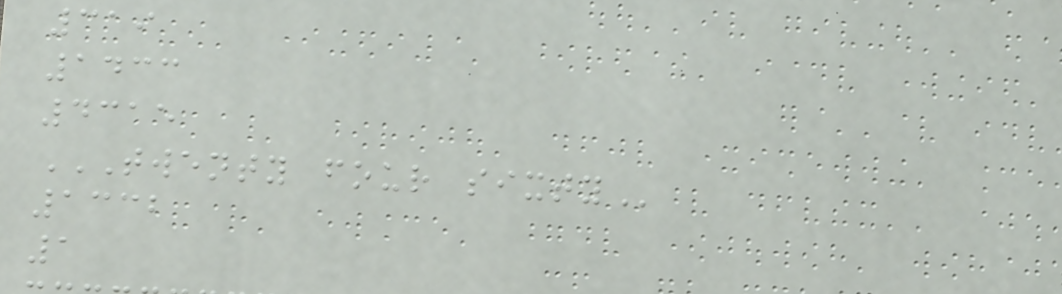319
1433
4315
TWENTY FOUR SIXTY
1332
1
